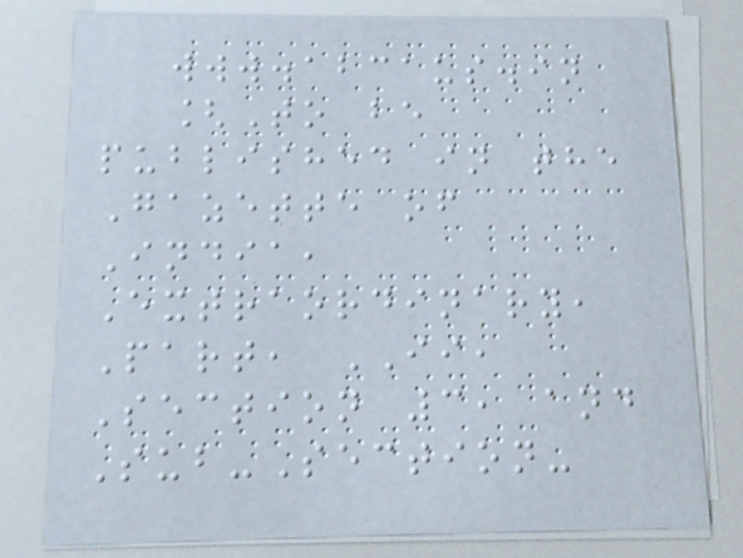www.abcaus.in
[To be
published in the
Gazette of
India,
Extraordinary,
Part, II,
Section 3, and
Sub-Section-
